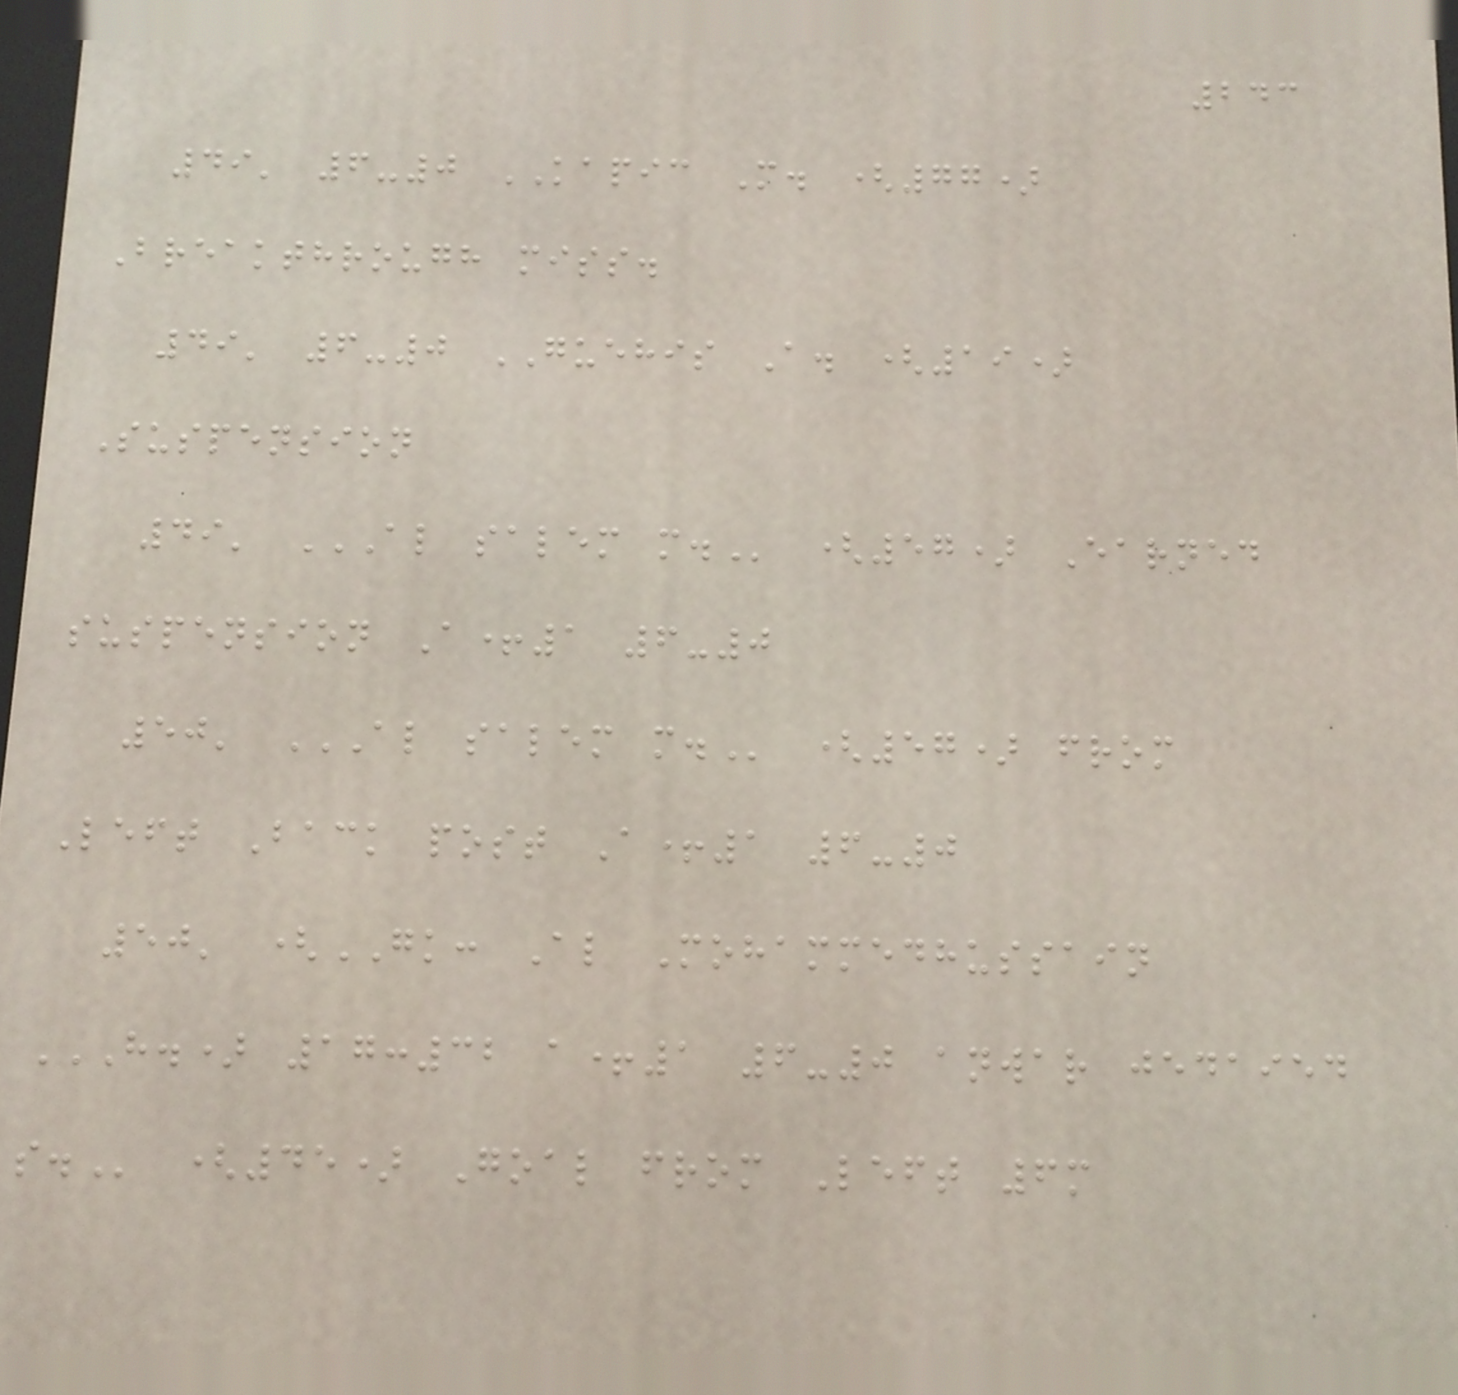243
49' 6-0 KAPIC M. (77)
Breakthrough miss.
49' 6-0 GUEHIS A. (19)
Suspension
49' AL SALEM M. (57) Earned
suspension A+1 6-0
50' AL SALEM M. (57) from
Left Back post A+1 6-0
50' (GK: Al Mohammedhussain
H.) 17:32 A+1 6-0 ANWAR JEDAIED
S. (45) Goal from Left 6m
